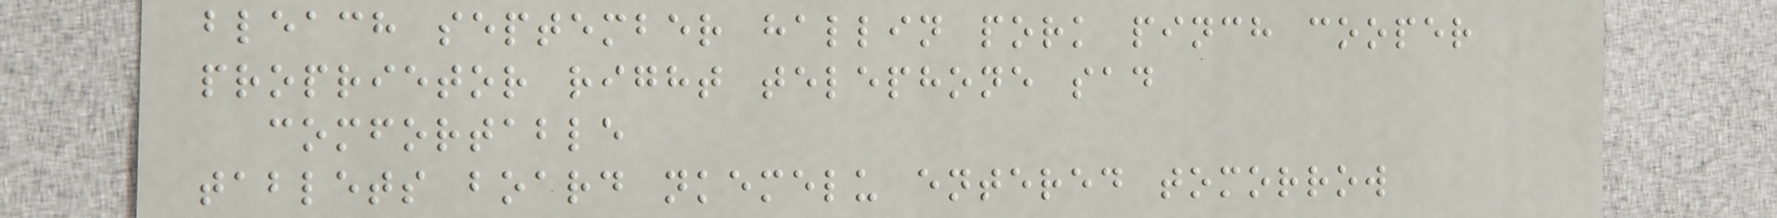bleach september hallin pork pinch cooper
proprietor right telephone sad
comfortable
tablets board nkemelu entered tomorrow
